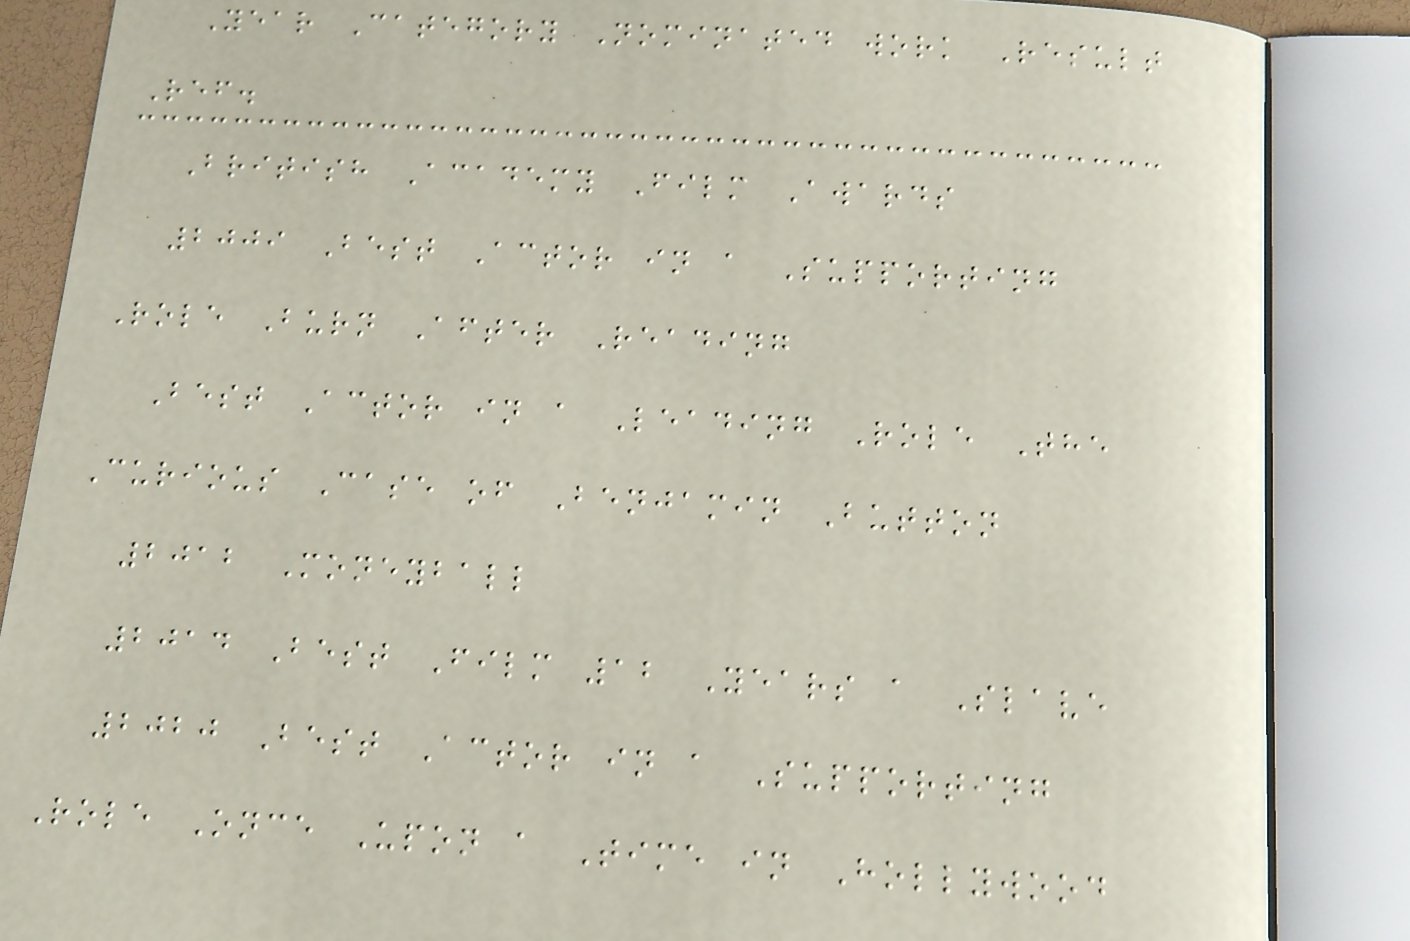Year Category Nominated work Result
Ref.
British Academy Film Awards
2009 Best Actor in a Supporting
Role Burn After Reading
Best Actor in a Leading Role The
Curious Case of Benjamin Button
2012 Moneyball
2014 Best Film 12 Years a Slave
2020 Best Actor in a Supporting
Role Once Upon a Time in Hollywood
